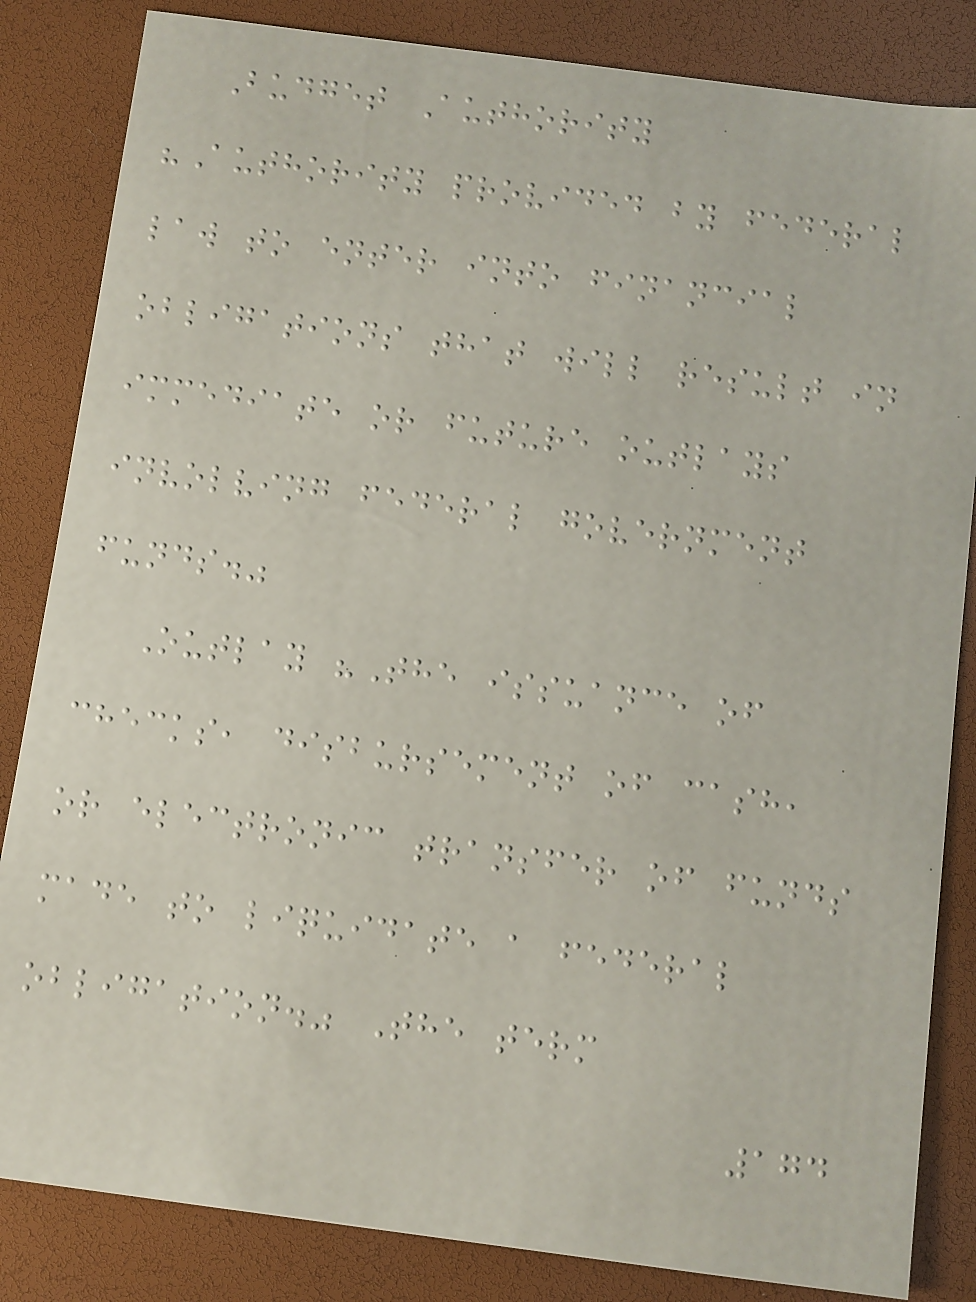Budget Authority
"Authority provided by federal
law to enter into financial
obligations that will result in
immediate or future outlays
involving federal government
funds."
Outlay "The issuance of
checks, disbursement of cash,
or electronic transfer of funds
made to liquidate a federal
obligation." The term
174
